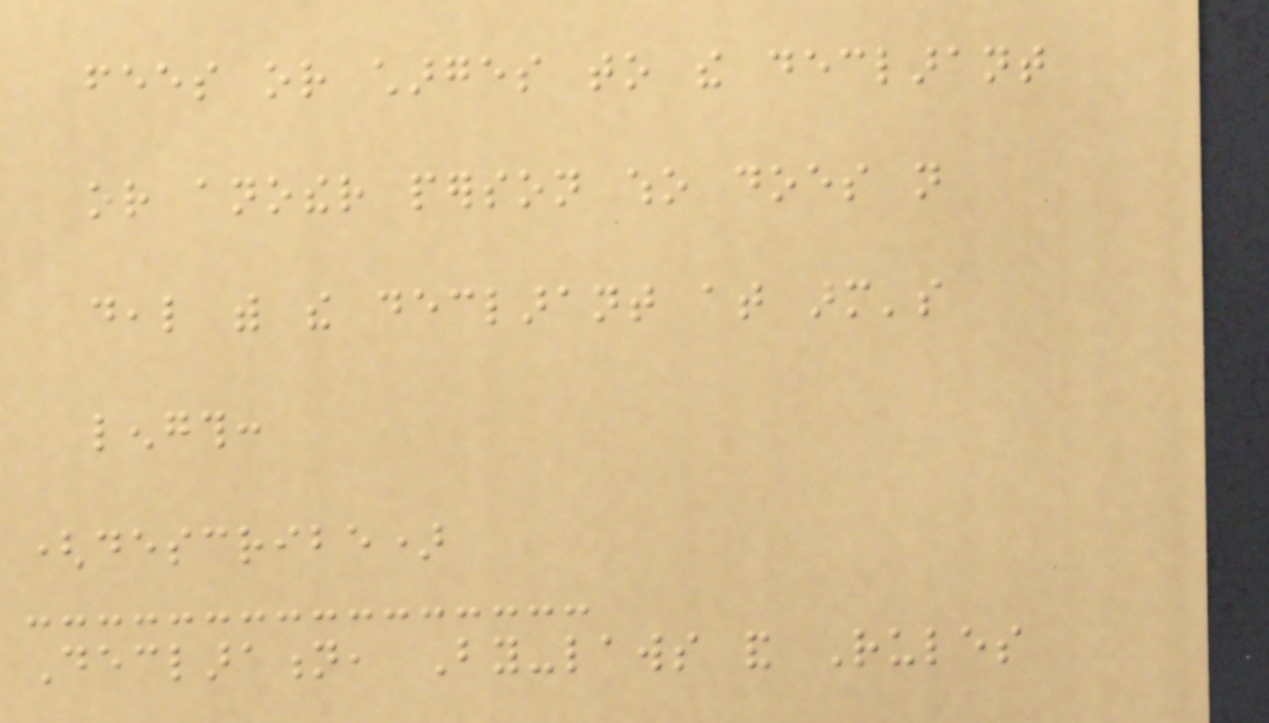fees or charges to the declarant
or another person who does not
deal with the declarant at arm's
length:
(describe)
Declaration, By-laws and Rules
